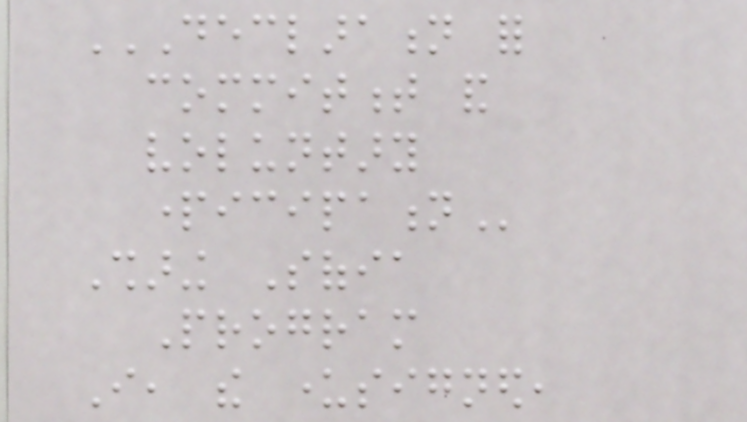DECLARATION FOR
COMMITMENT AND
VOLUNTARY
PARTICIPATION
Sharing Sofia
Program
I, the undersigned,
